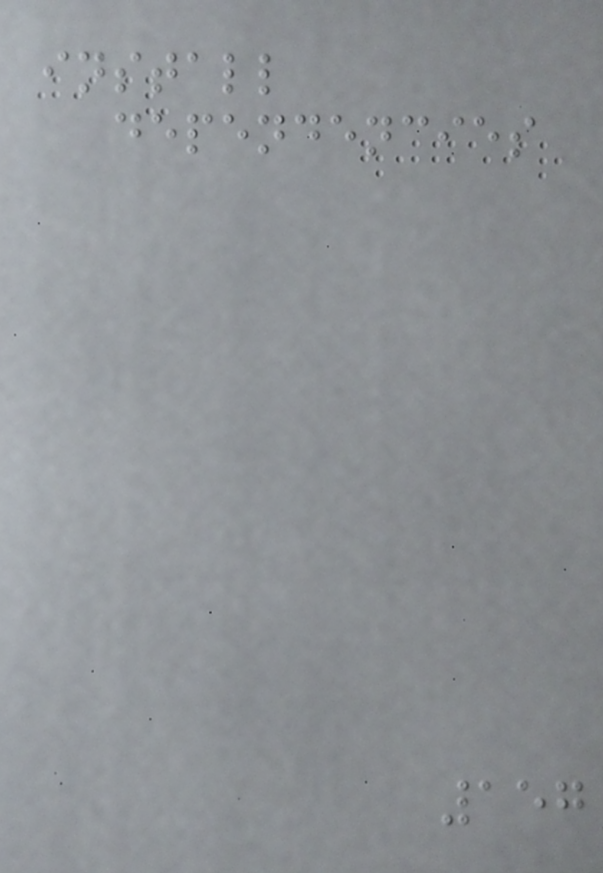install
dependencies
157
